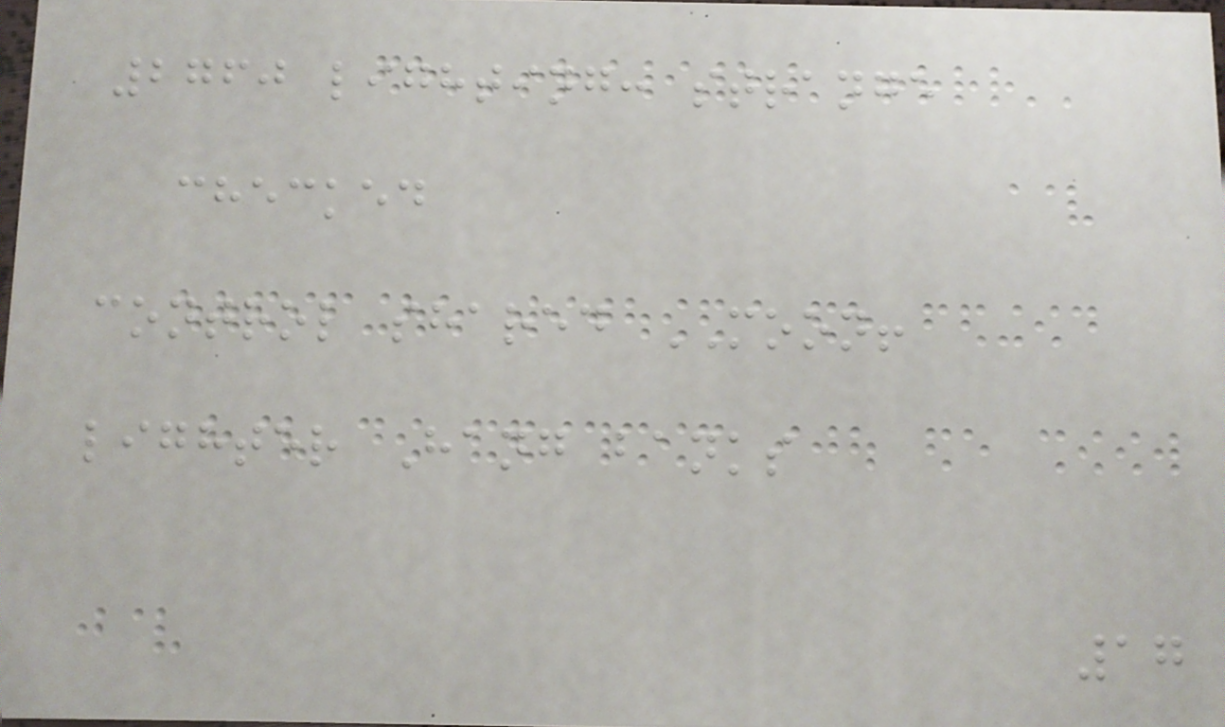2760 lighting: strange
checked
control shared MOON!
lighter Hang banks
17
